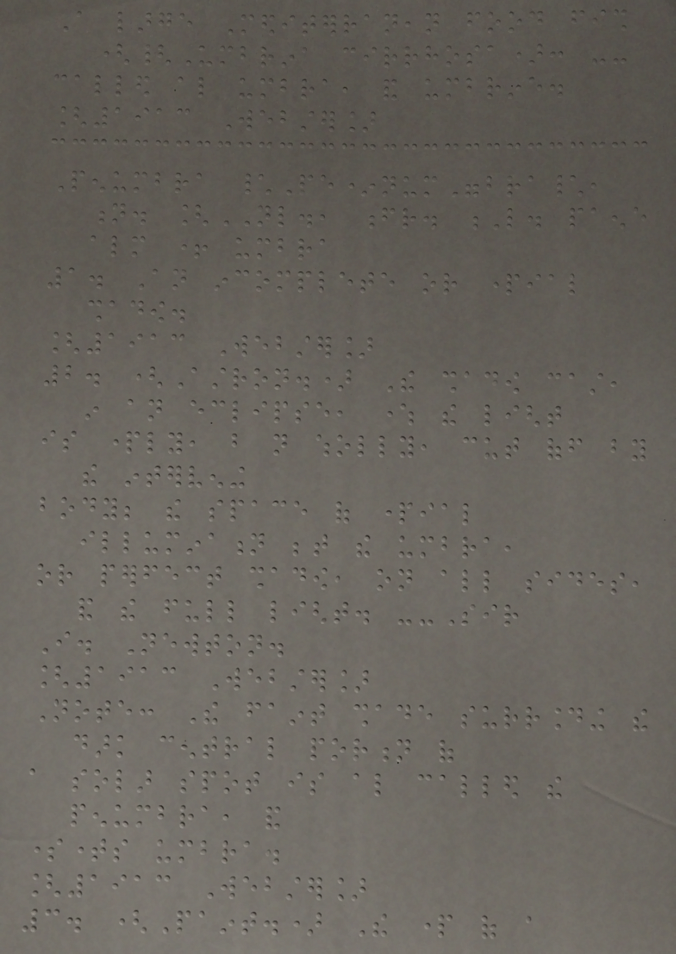A large Mediterranean food fish
({Umbrina cirrhosa): --
called also umbra, and umbrine.
[1913 Webster]
Penumbra \Pe*num"bra\,
n. [NL., fr. L. paene
almost + umbra
1. An incomplete or partial
shadow.
[1913 Webster]
2. (Astron.) The shadow cast,
in an eclipse, where the light
is partly, but not wholly, cut off by
the intervening
body; the space of partial
illumination between the umbra,
or perfect shadow, on all sides,
and the full light. --Sir
I. Newton.
[1913 Webster]
Note: The faint shade surrounding the
dark central portion of
a solar spot is also called the
penumbra, and
sometimes umbra.
[1913 Webster]
3. (Paint.) The part of a
